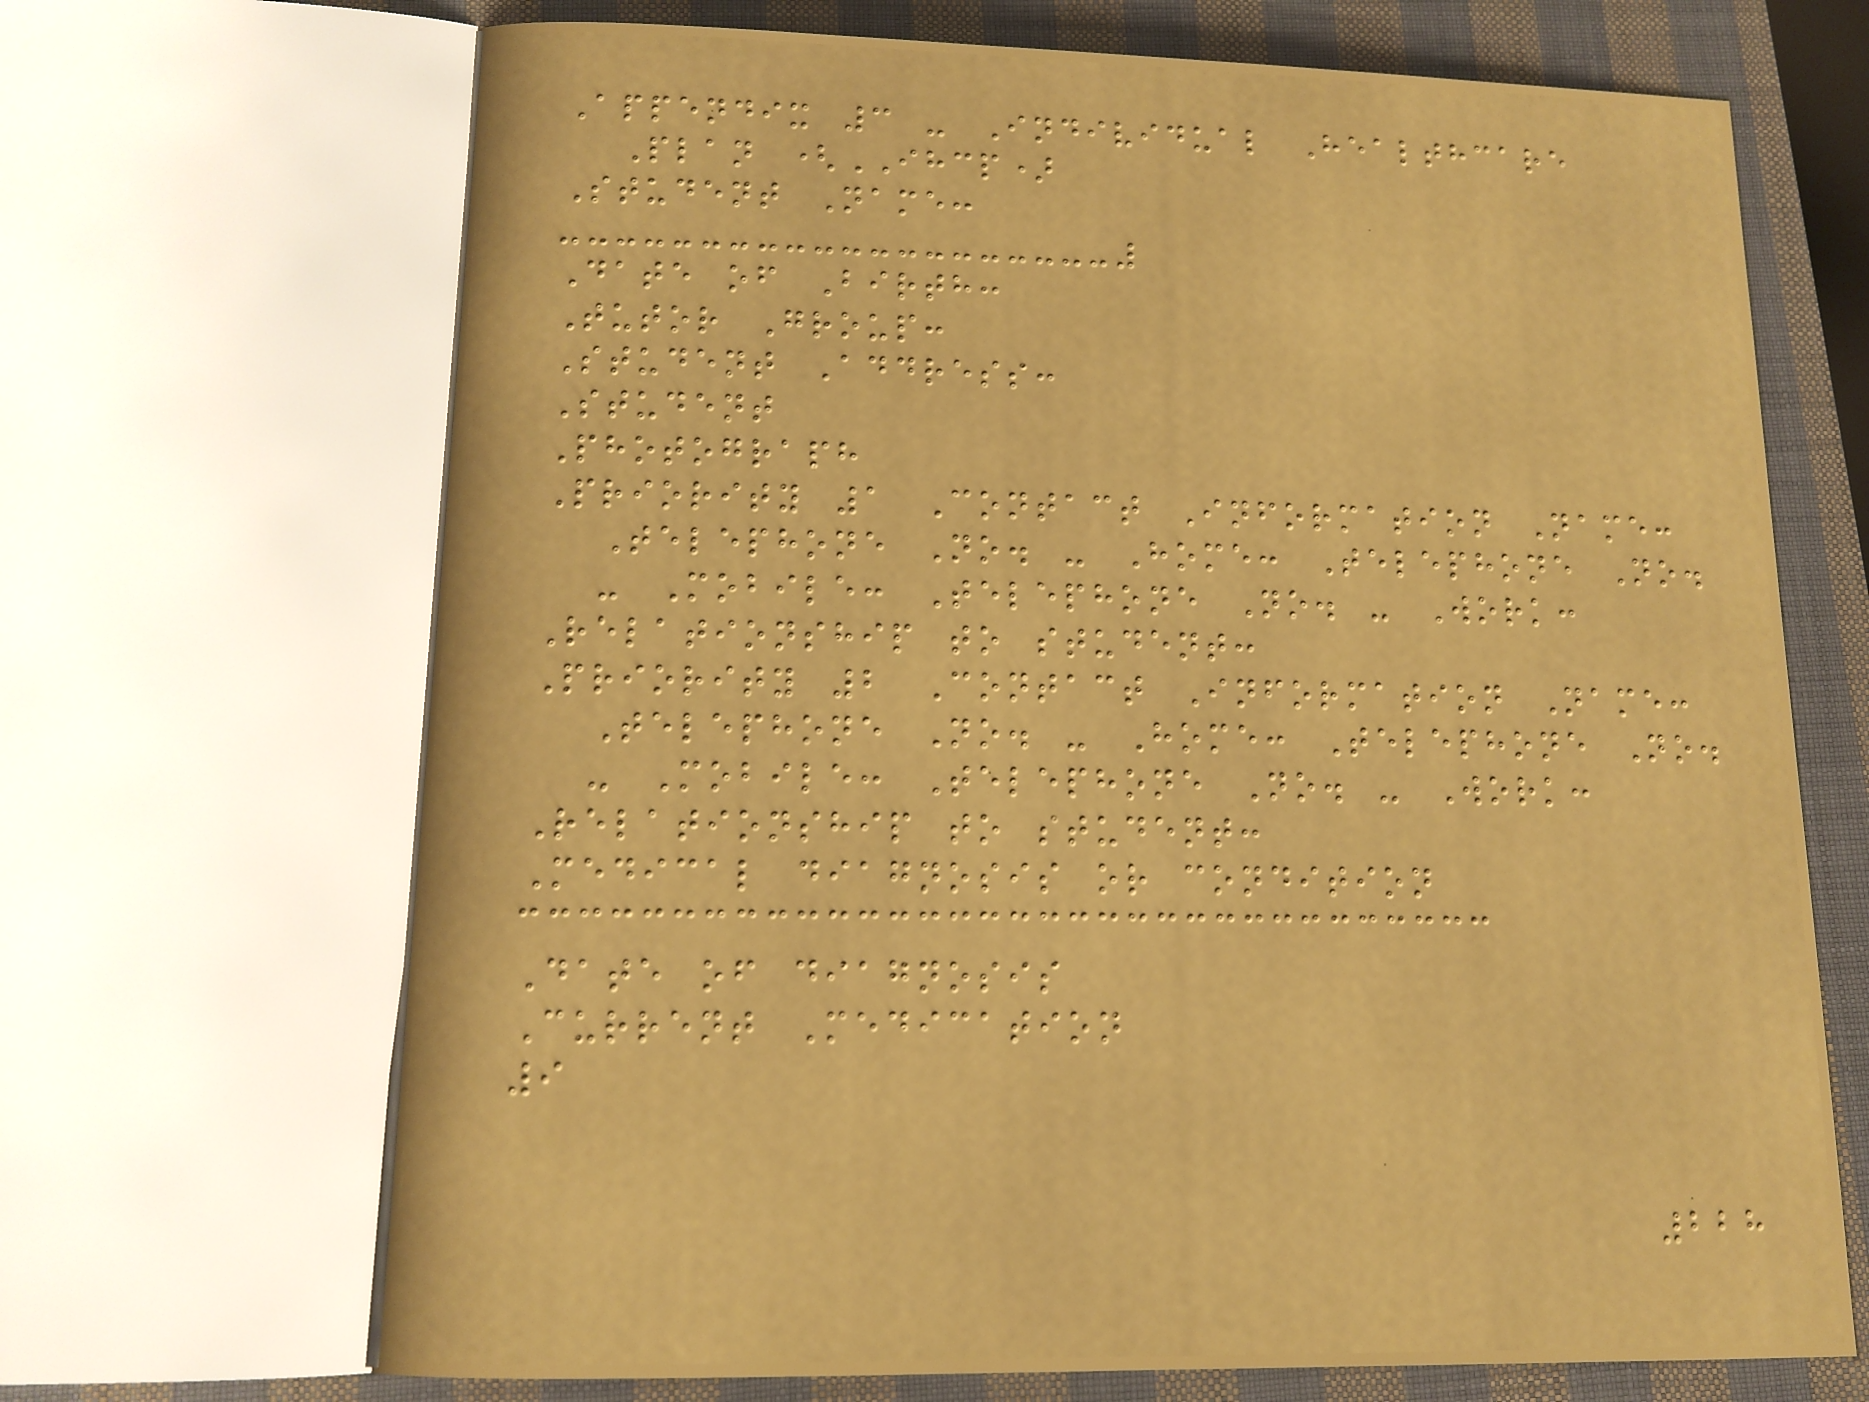Appendix 3 - Individual Healthcare
Plan (IHCP)
Student Name:
Date of Birth:
Tutor Group:
Student Address:
Student
Photograph
Priority 1 Contact Information Name:
Telephone No. - Home: Telephone No.
- Mobile: Telephone No. - Work:
Relationship to student:
Priority 2 Contact Information Name:
Telephone No. - Home: Telephone No.
- Mobile: Telephone No. - Work:
Relationship to student:
Medical diagnosis or condition
Date of diagnosis
Current Medication
9
228
